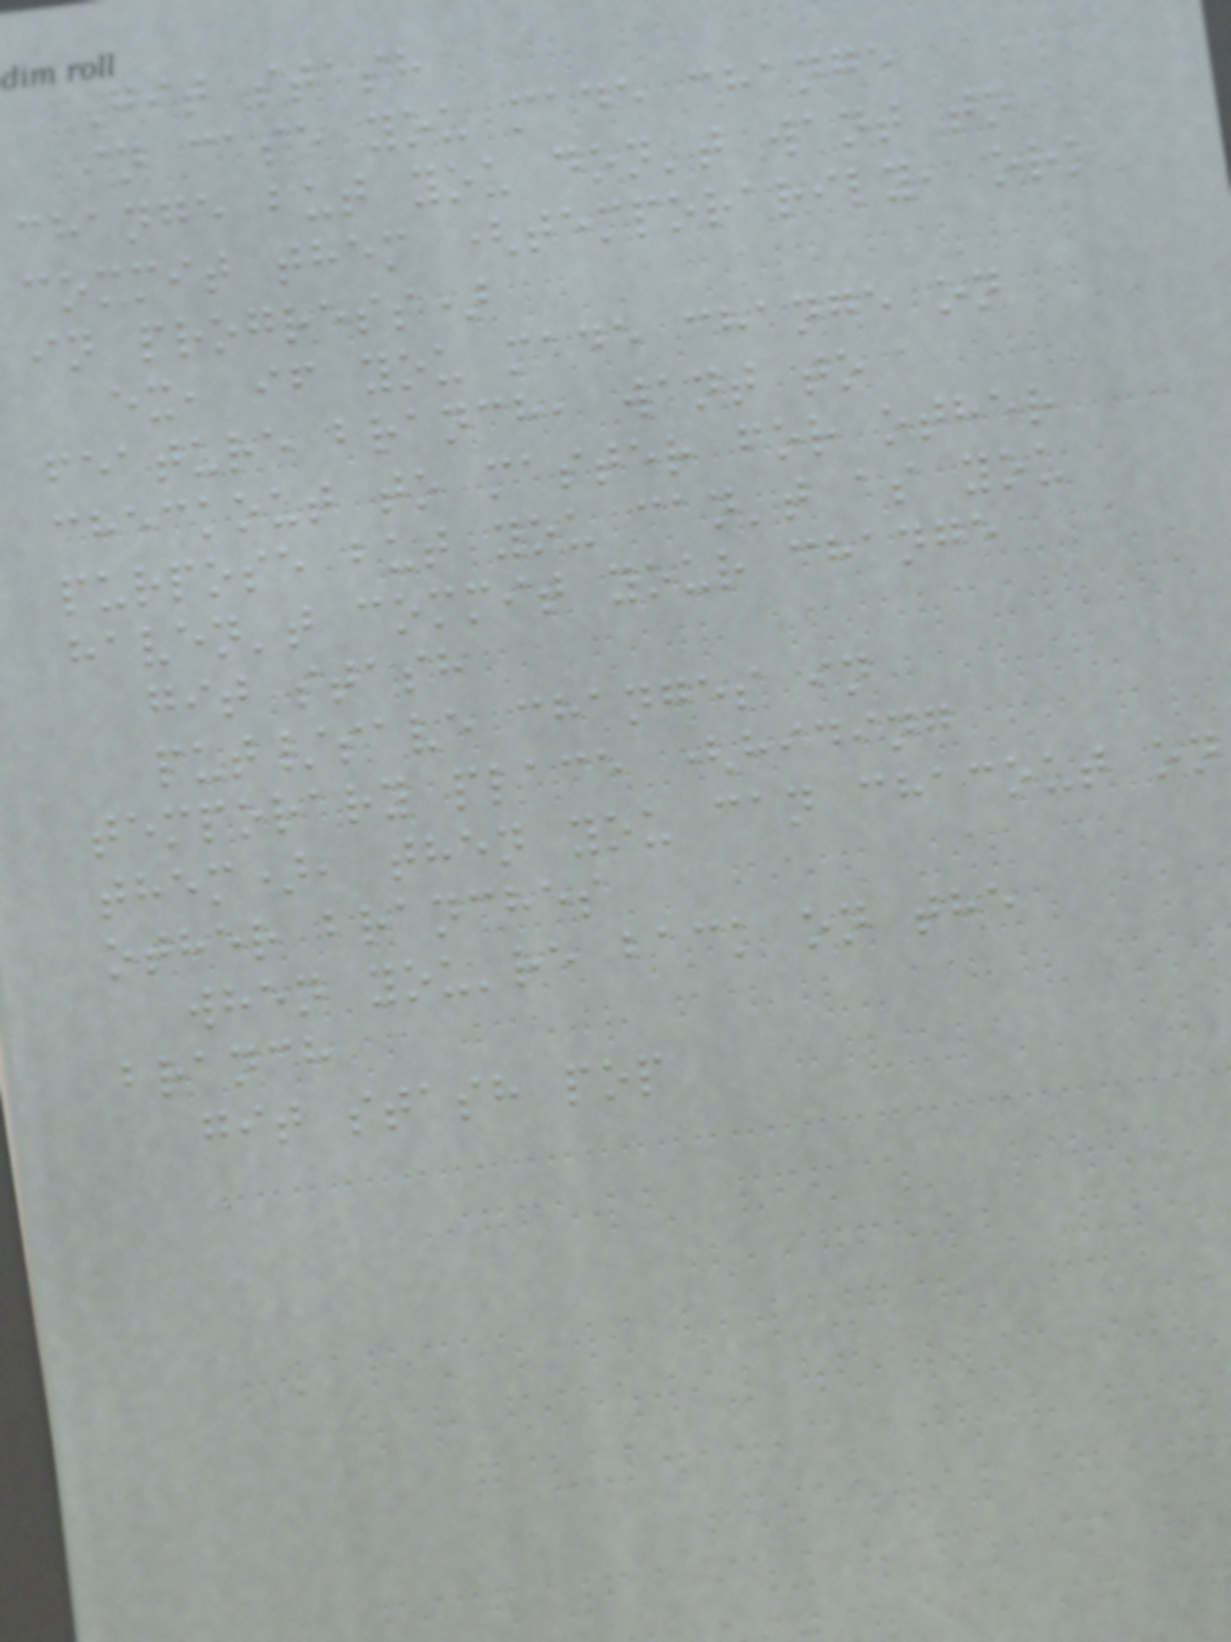Git stash
in case you made change
change but you don't want to
commit them (temporarily, ork
in progress)
ex, if you made change on
feature branch, want to
checkout to master for other
purpose but you can't as you
haven't commit your change
git stash
put/save changes in
temporary place (hiding
them), then you can chacout on
other branches
when you're back on the
branch
git stash pop
